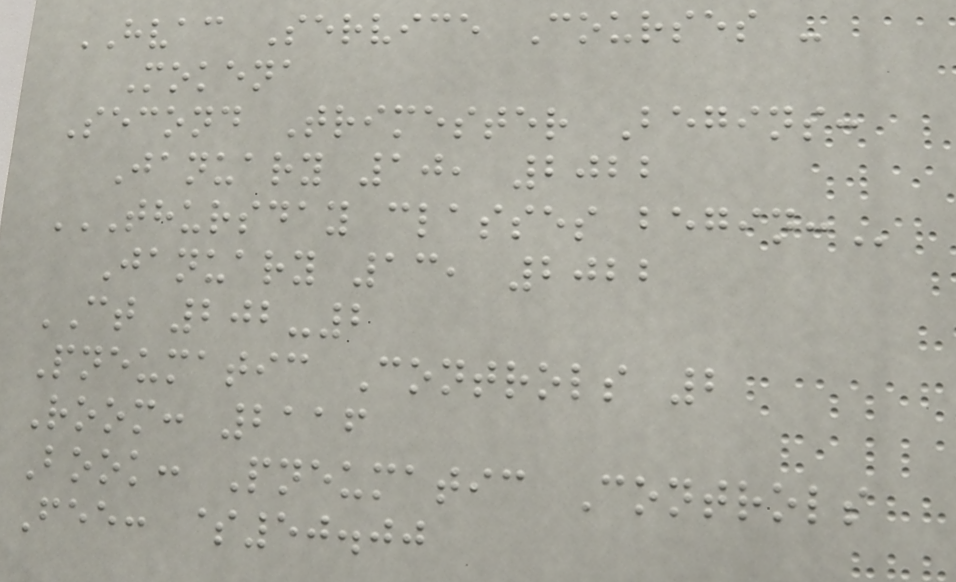HVAC Service Courses -
Mokena
Second Trimester Begins:
January 10, 2022
THURSDAY CLASSES BEGIN:
January 13, 2022
CT 202-2
Pneumatic Controls 2
Room: 2116
Book: Pneumatic Controls
Fee: $50.00
